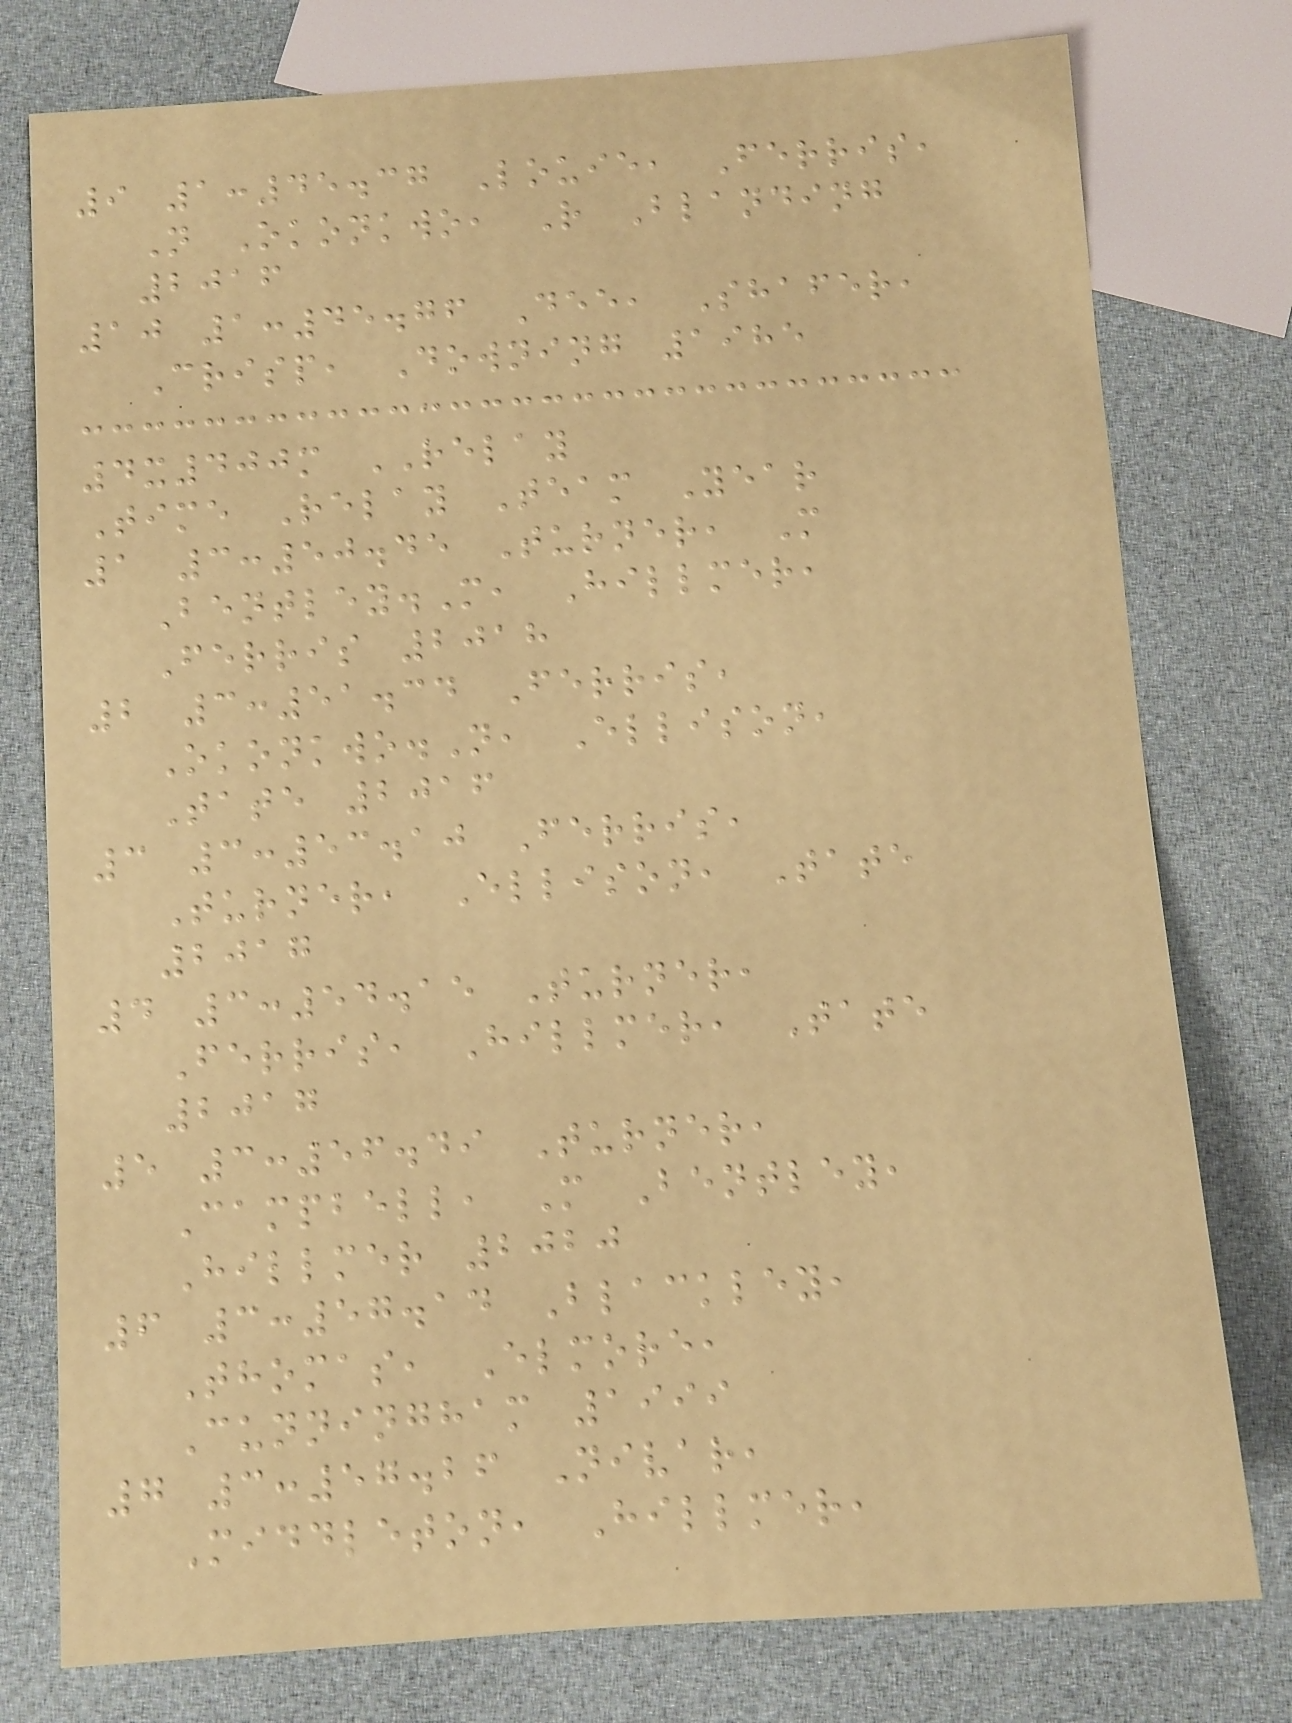9 1:45.37 Louie, Ferris,
N Okonkwo, R Blanding
2016
10 1:45.76 Dee, Shafer,
Crisp, Downing 1985
4x400m RELAY
Time Relay Team Year
1 3:50.45 Turner, M
Bentley.M, Hillmer,
Ferris 2018
2 3:51.34 Ferris,
Okonkwo.N, Ellison,
Tate 2016
3 3:53.10 Ferris,
Turner, Ellison, Tate
2017
4 3:54.15 Turner,
Ferris, Hillmer, Tate
2017
5 3:56.49 Turner,
Campbell, M Bentley,
Hillmer 2020
6 3:57.14 Blackley,
Thomas, Elmore,
Cunningham 1999
7 3:57.26 Nivar,
Middleton, Hillmer,
